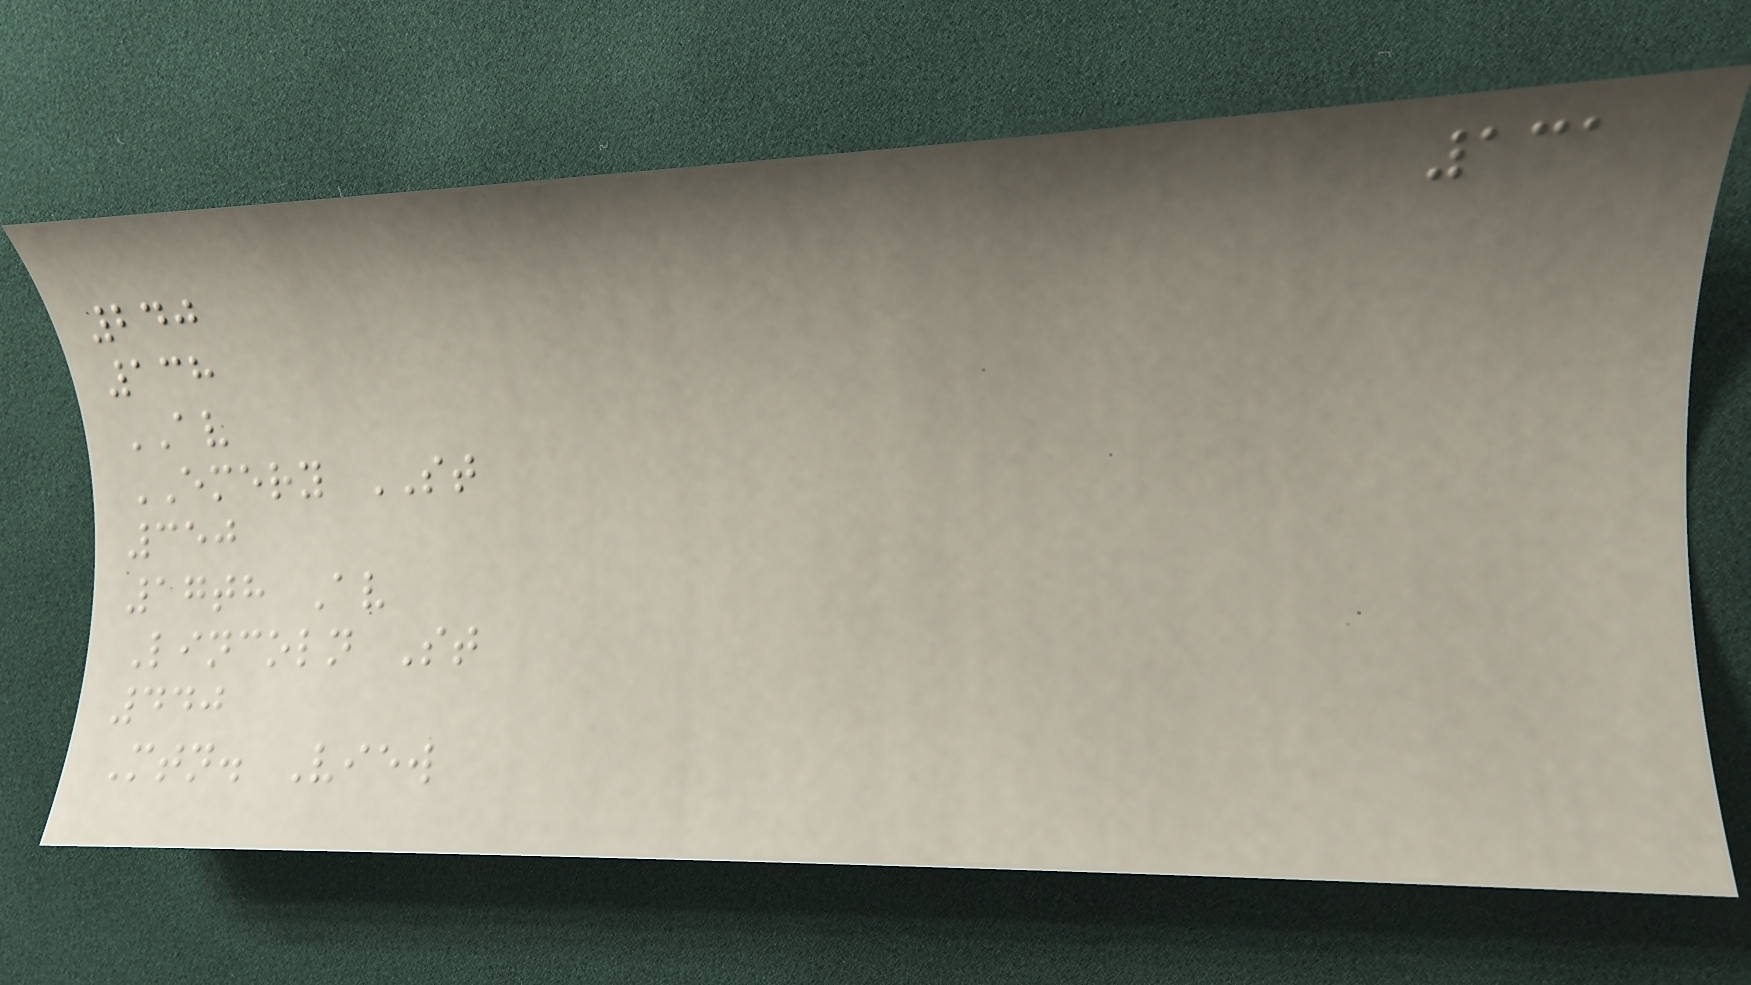131
240
138
AV
EMERY ST
350
17th Av
Lincoln St
440
Mtn. View
